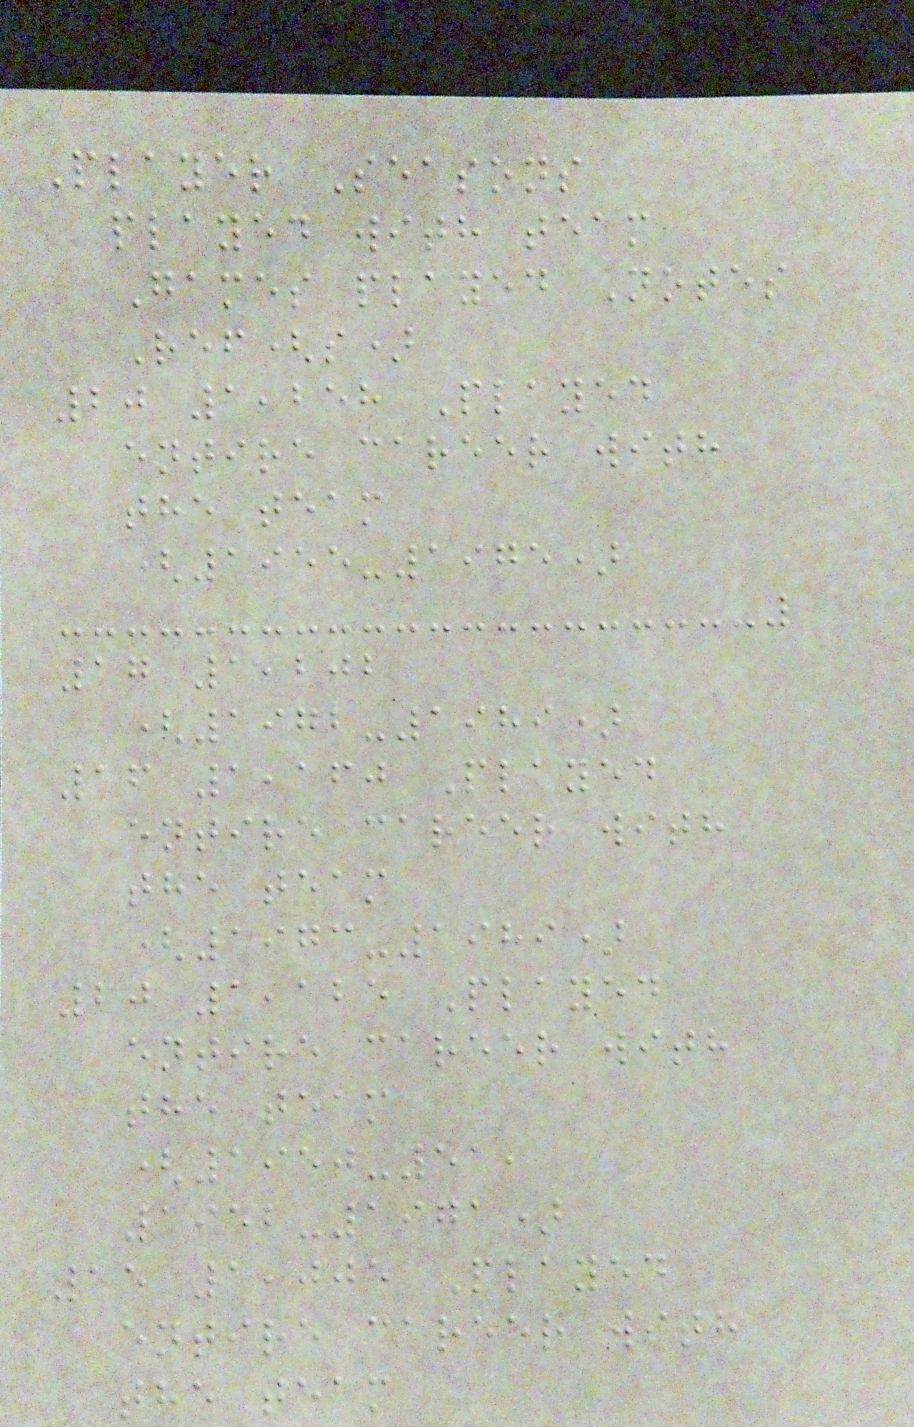Player Seasons
played with team
Games played Notes
Ref(s)
20 1,258 Played
entire career with
the team
(1955-1975)
17 1,202
(1972-1989)
16 1,160 Played
entire career with
the team
(1973-1989)
20 1,125 Played
entire career with
the team
(1950-51,
1952-1971)
15 1,005 Played
entire career with
the team
